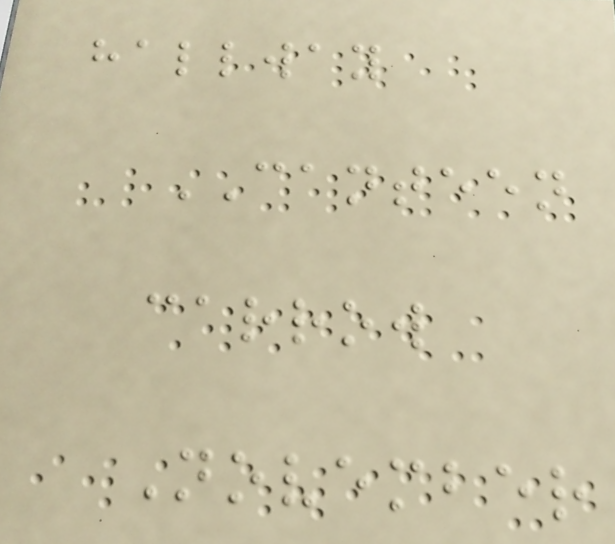hallway
CANTEEN
carrow
November
